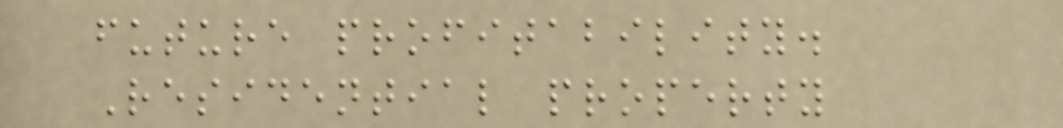future profitability.
Residential property
